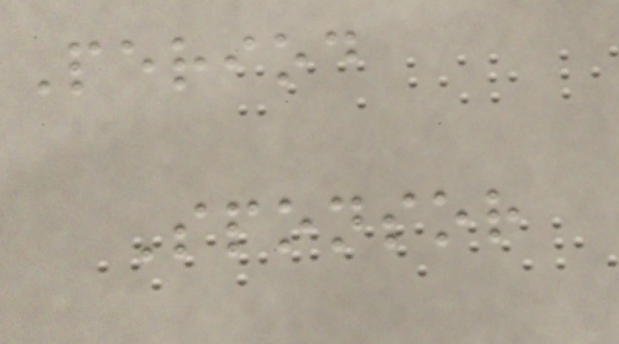Period
Sponsor
